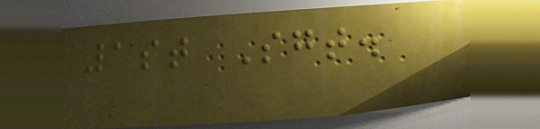1st Sgt.
